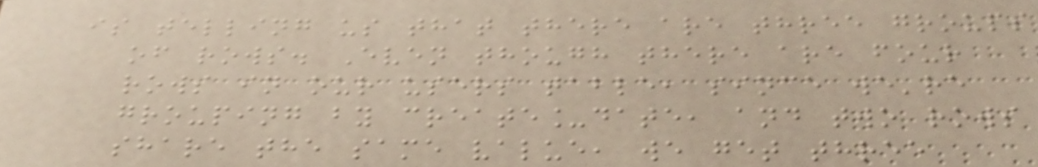is telling us that there are three groups
of rows. Even though there are four
rows in our users table, since we're
grouping by create_date, and two rows
share the same value, we get three
